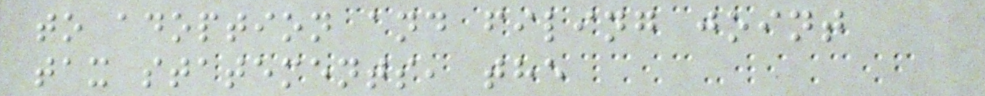to adoption and filing joint
tax statements, the
